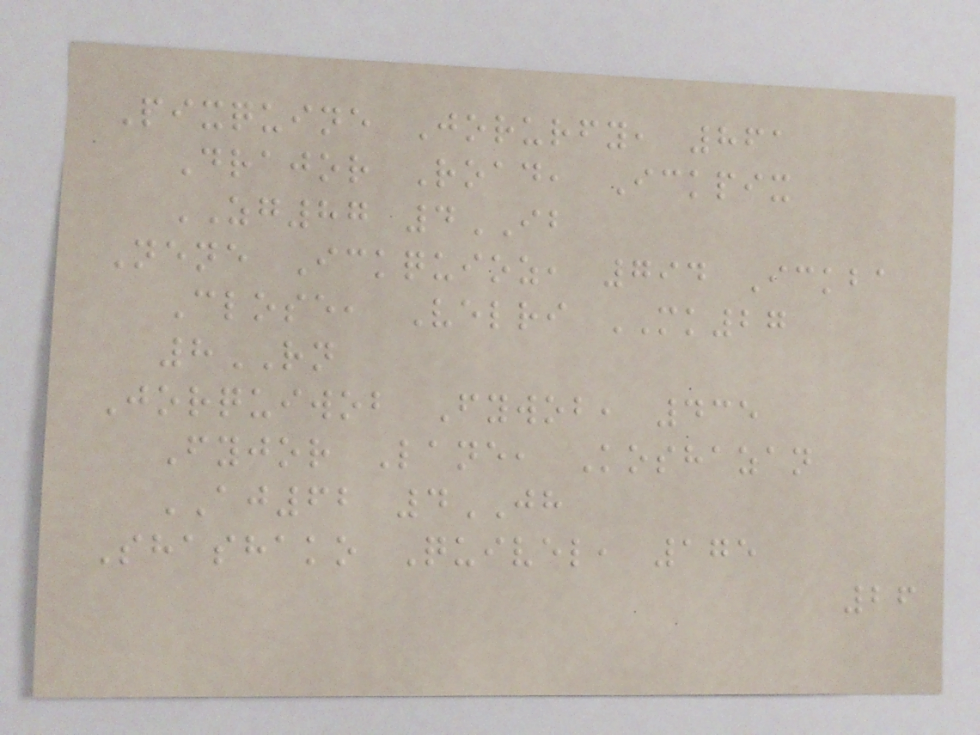Pixquine Jorurfy, 861
Drajor Road, Ickpix
ZG87 4IB
Nene Ickquioz, 794 Ickba
Close, Velri MK27
8RN
Jorquiwob Fywob, 435
Fyjor Lane, Koshazan
AJ62 4JH
Shashako Quivel, 175
26
